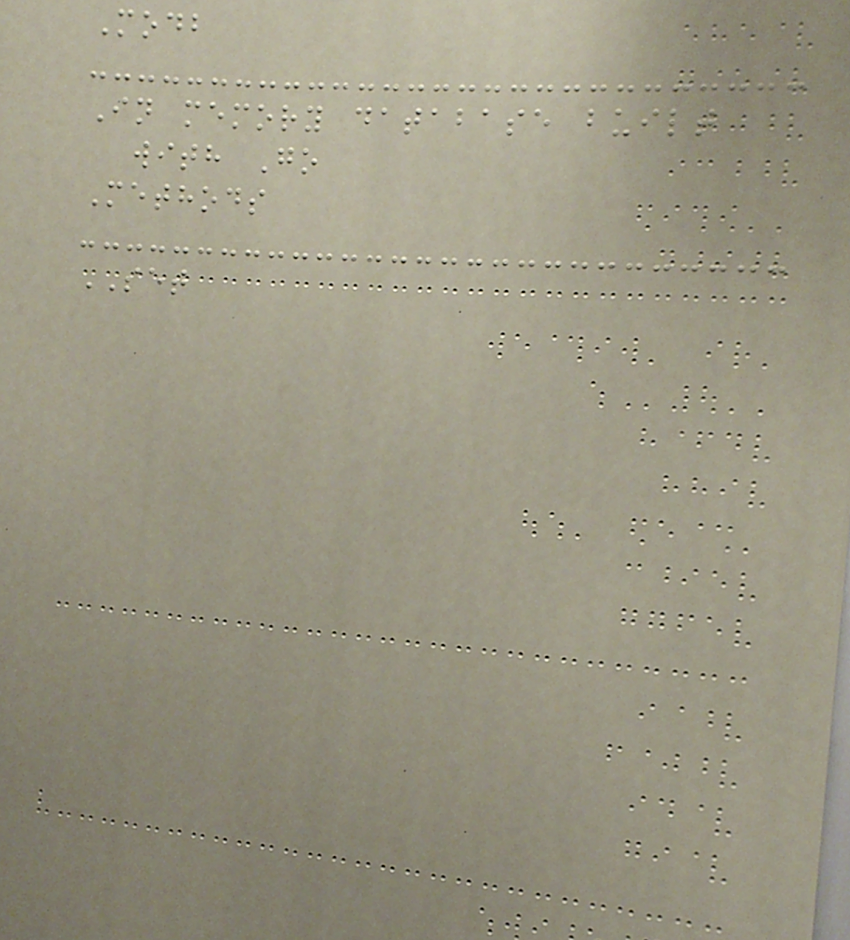Modb
In memory database built
with Go
Methods
SET
